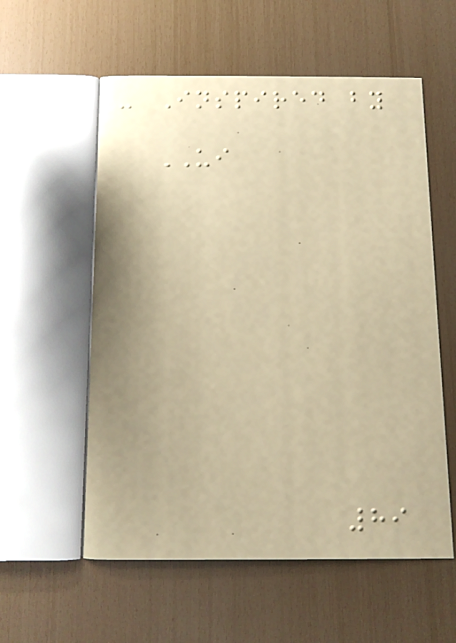- Inspired by
UI
89
